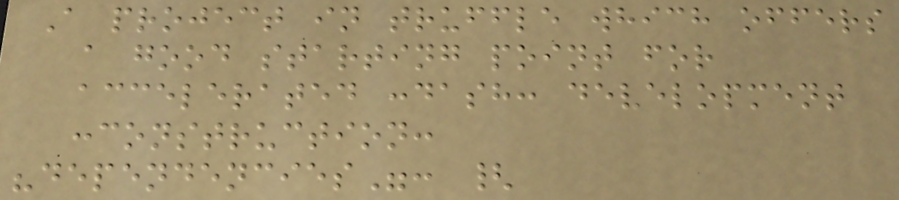A project in truffle which offers
a good starting point for
accelerated :dash: development
:construction:
"dependencies": {
